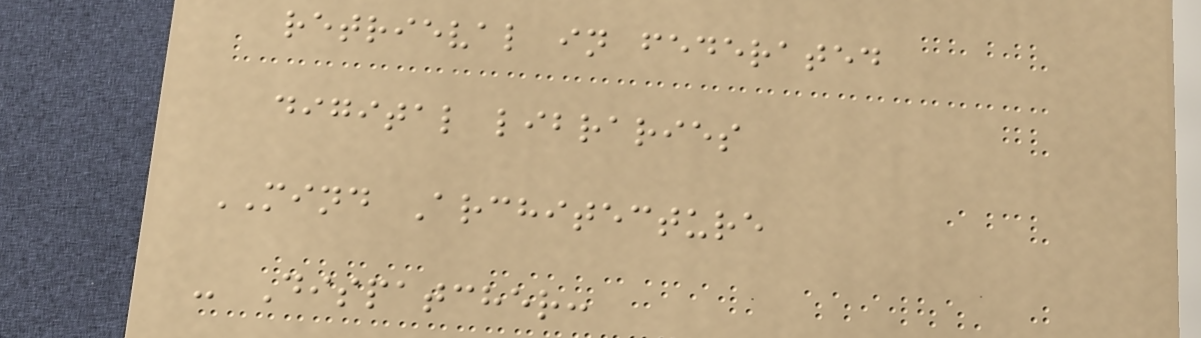retrieval in federated
digital libraries
MIND Architecture
- Dispatcher:
